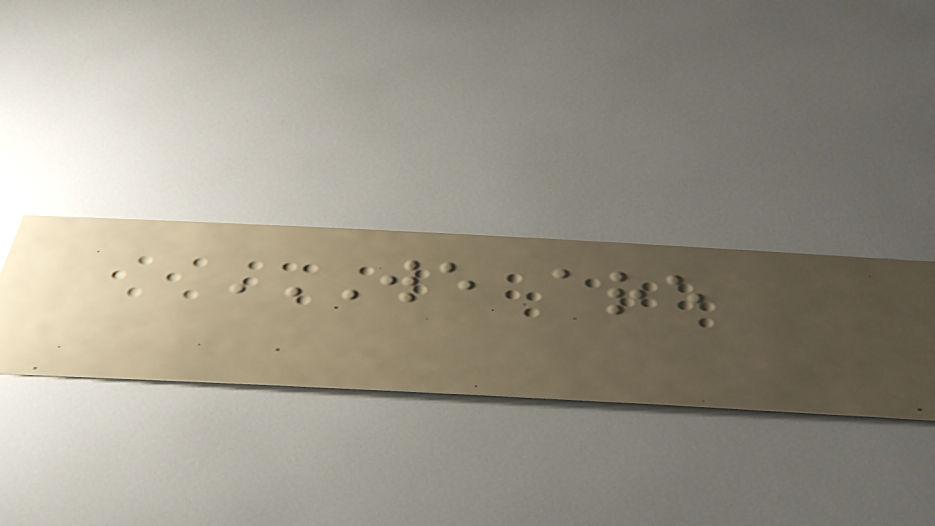WE ARE
